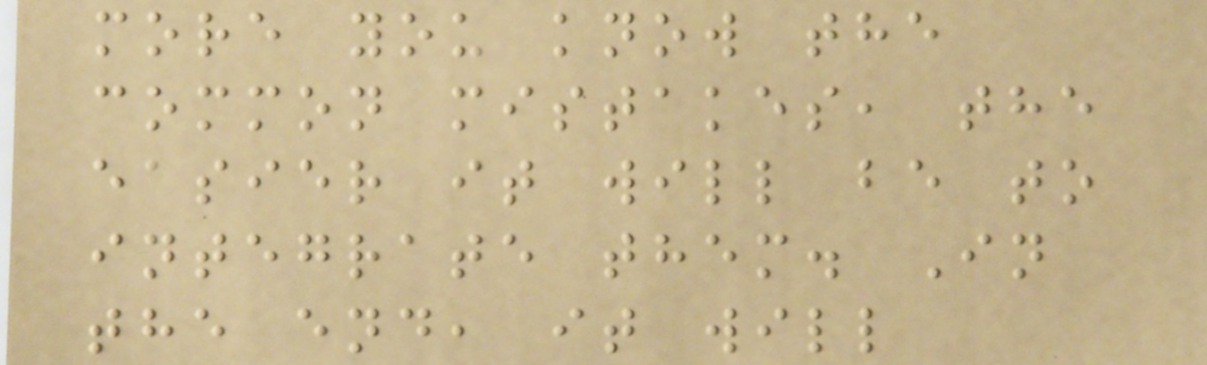more you know the
common mistakes, the
easier it will be to
integrate them. In
the end, it will
